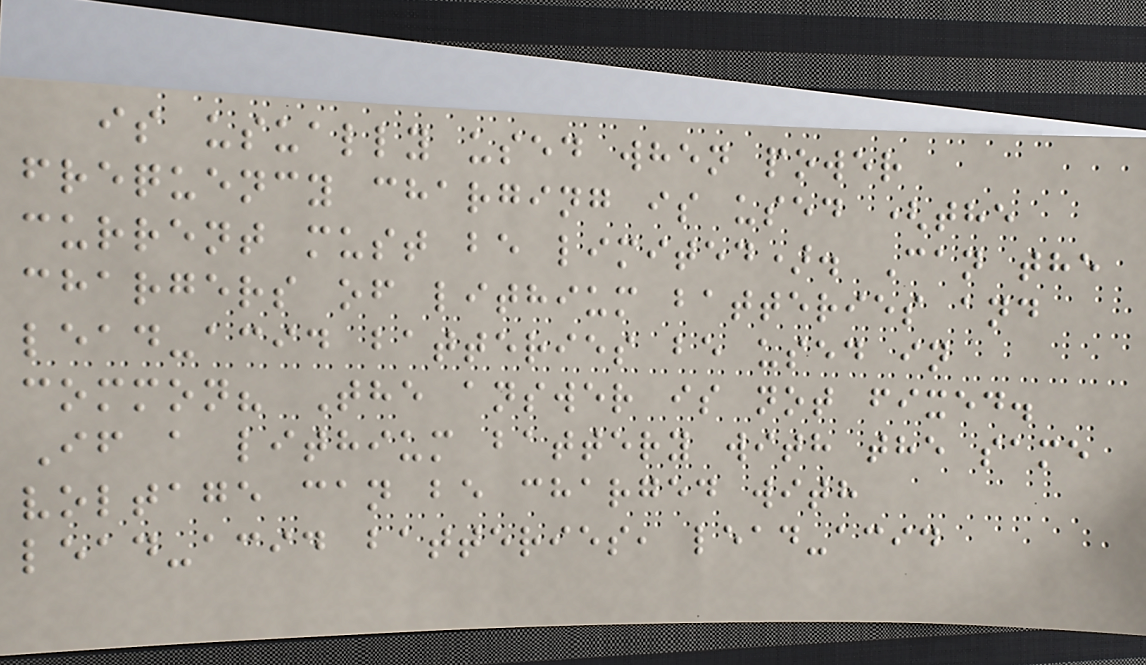is usually used when power
frequency charging is used (the
current must be limited). Can the
chargers of lithium batteries and
lead-acid batteries be used in
common? The answer is not fixed.
If a lithium battery with the same
voltage can be charged with
lead-acid batteries, lead-acid
